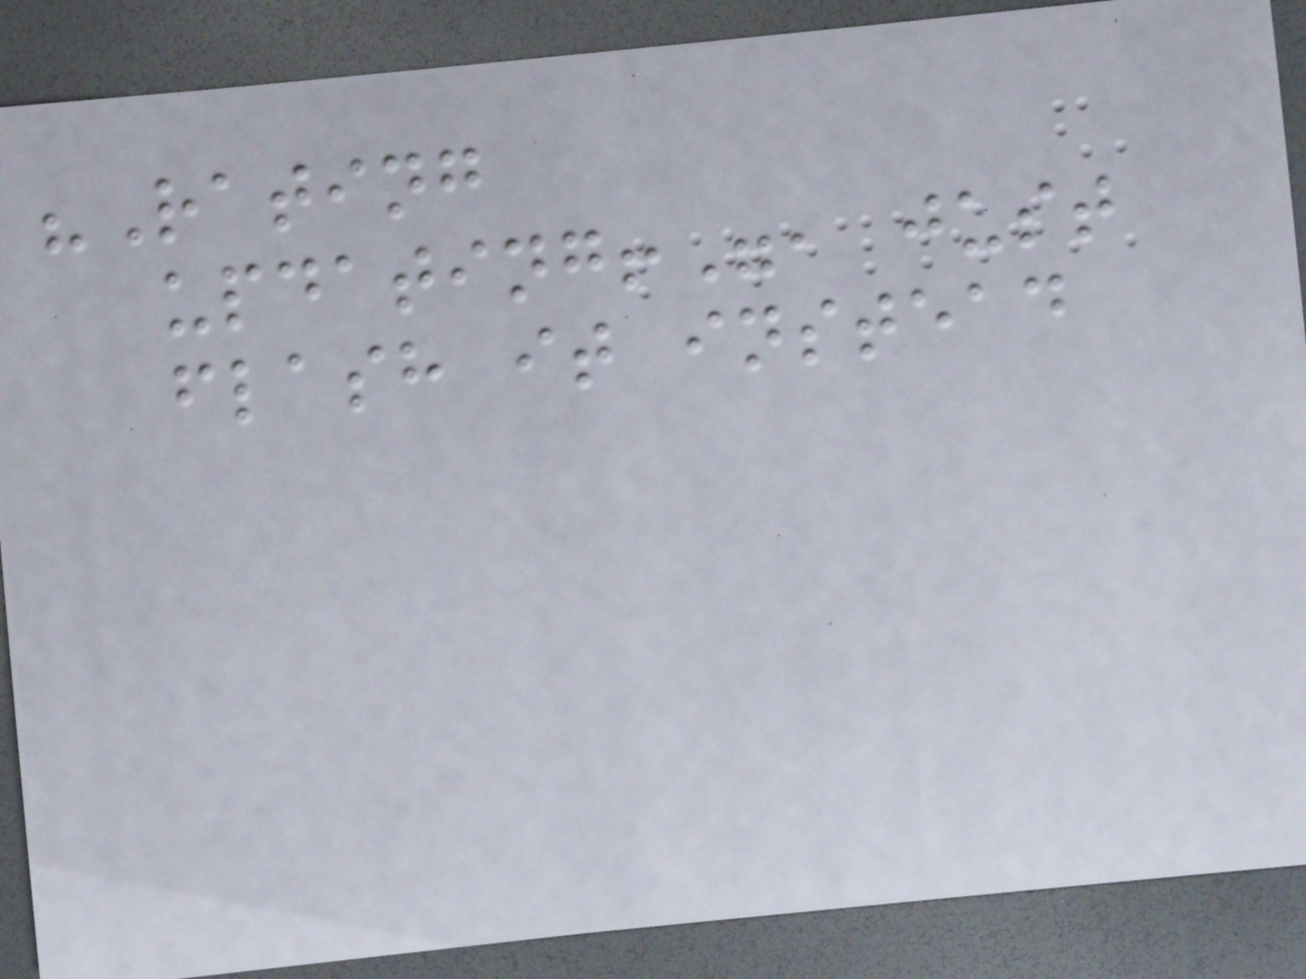"Rating
updating!", just
flash it instead
